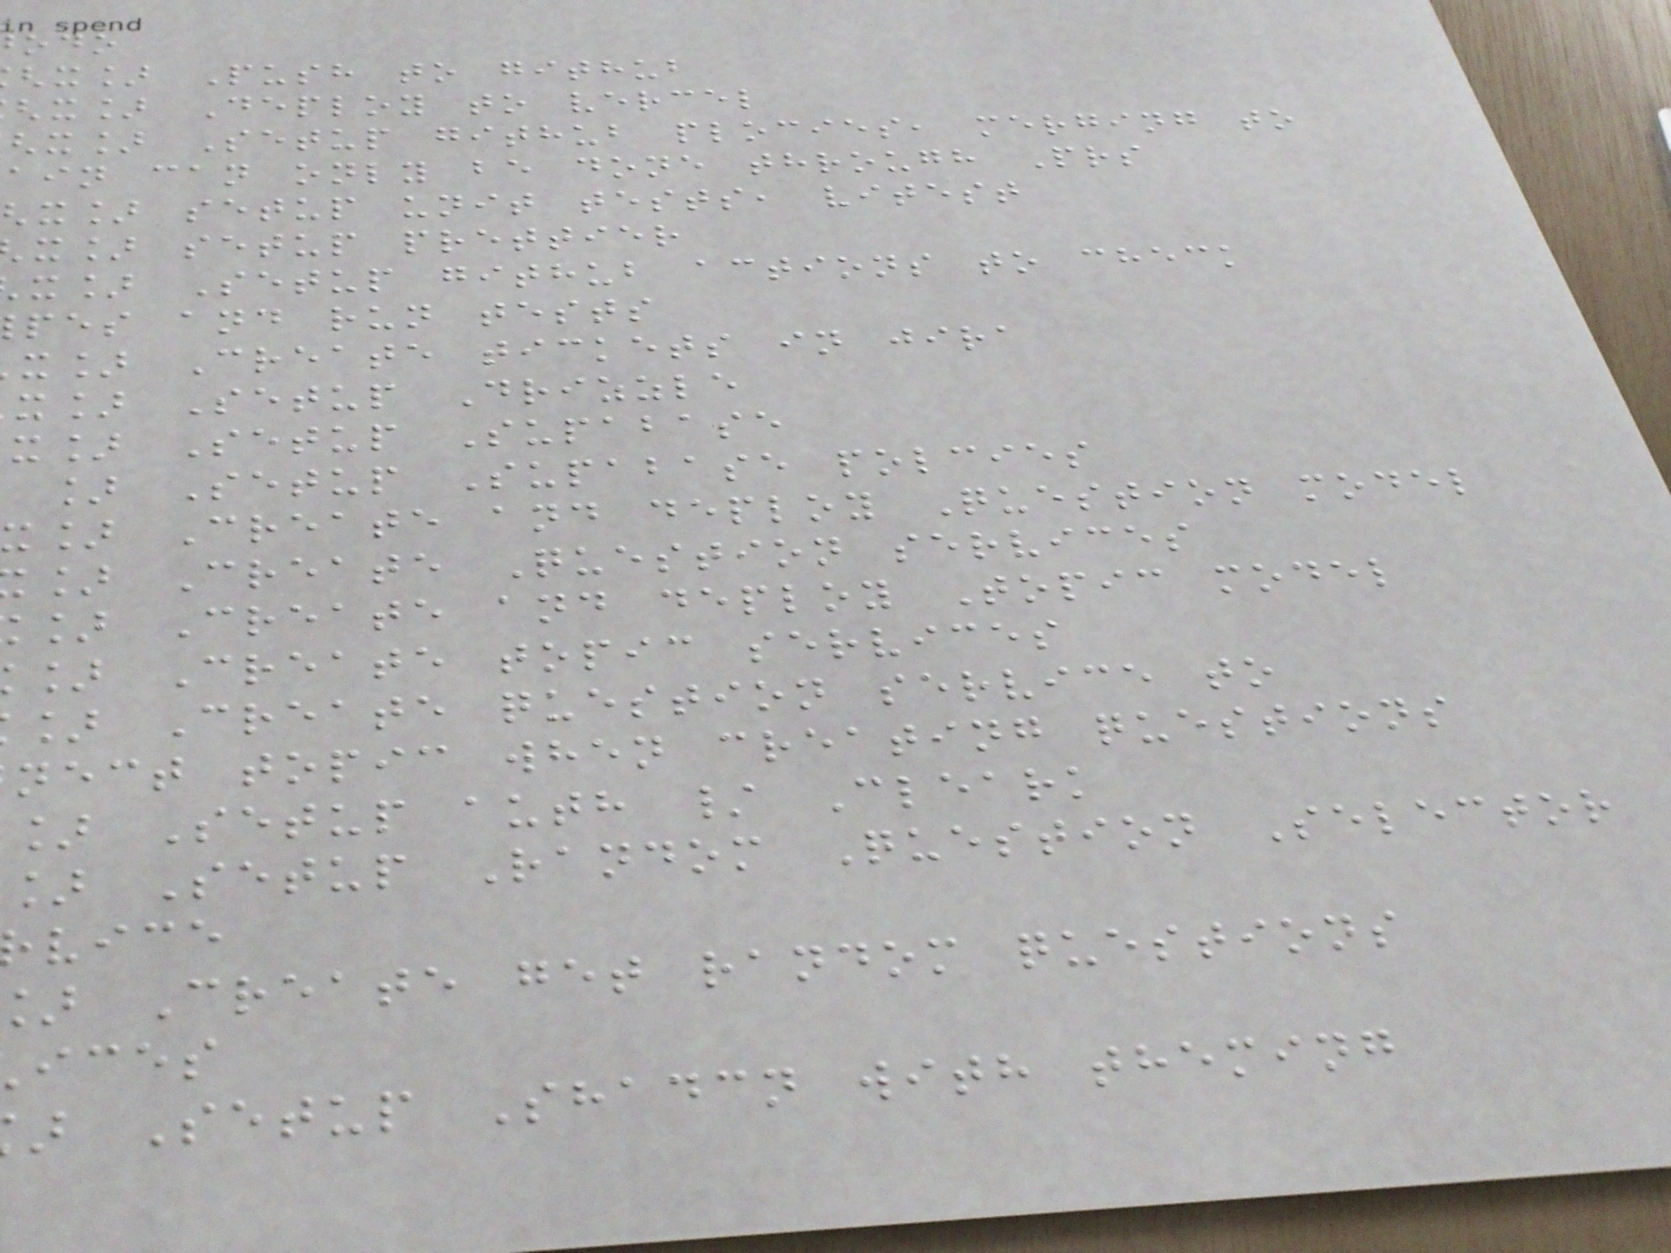x] Push to github
x] Deploy to vercel
x] Setup github plocies, merging to
ain can only be done through Prs
x] setup unit tests, vitest
x] setup prettier
x] Setup github actions to check
pes and run tests
x] Create tickets in jira
x] Setup Drizzle
x] Setup Supabase
] Setup Supabase polcies
x] Create and deploy Question model
] Create Question services
] Create and deploy Topic model
] Create topic services
] Create question service to
nect topic when creating questions
] Setup auth / Cleark
] Setup Random Question Selector
vice
Create get random questions
ices
Setup Shadcn with theming
